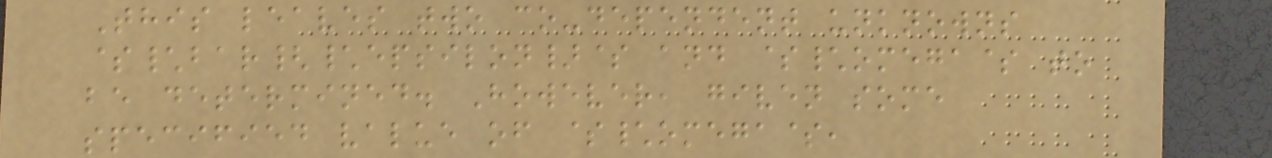This leaves two co-dependent unknowns
$\bar{\epsilon}$ and $\omega$ to
be determined. However, given some
specified value of $\omega$,
